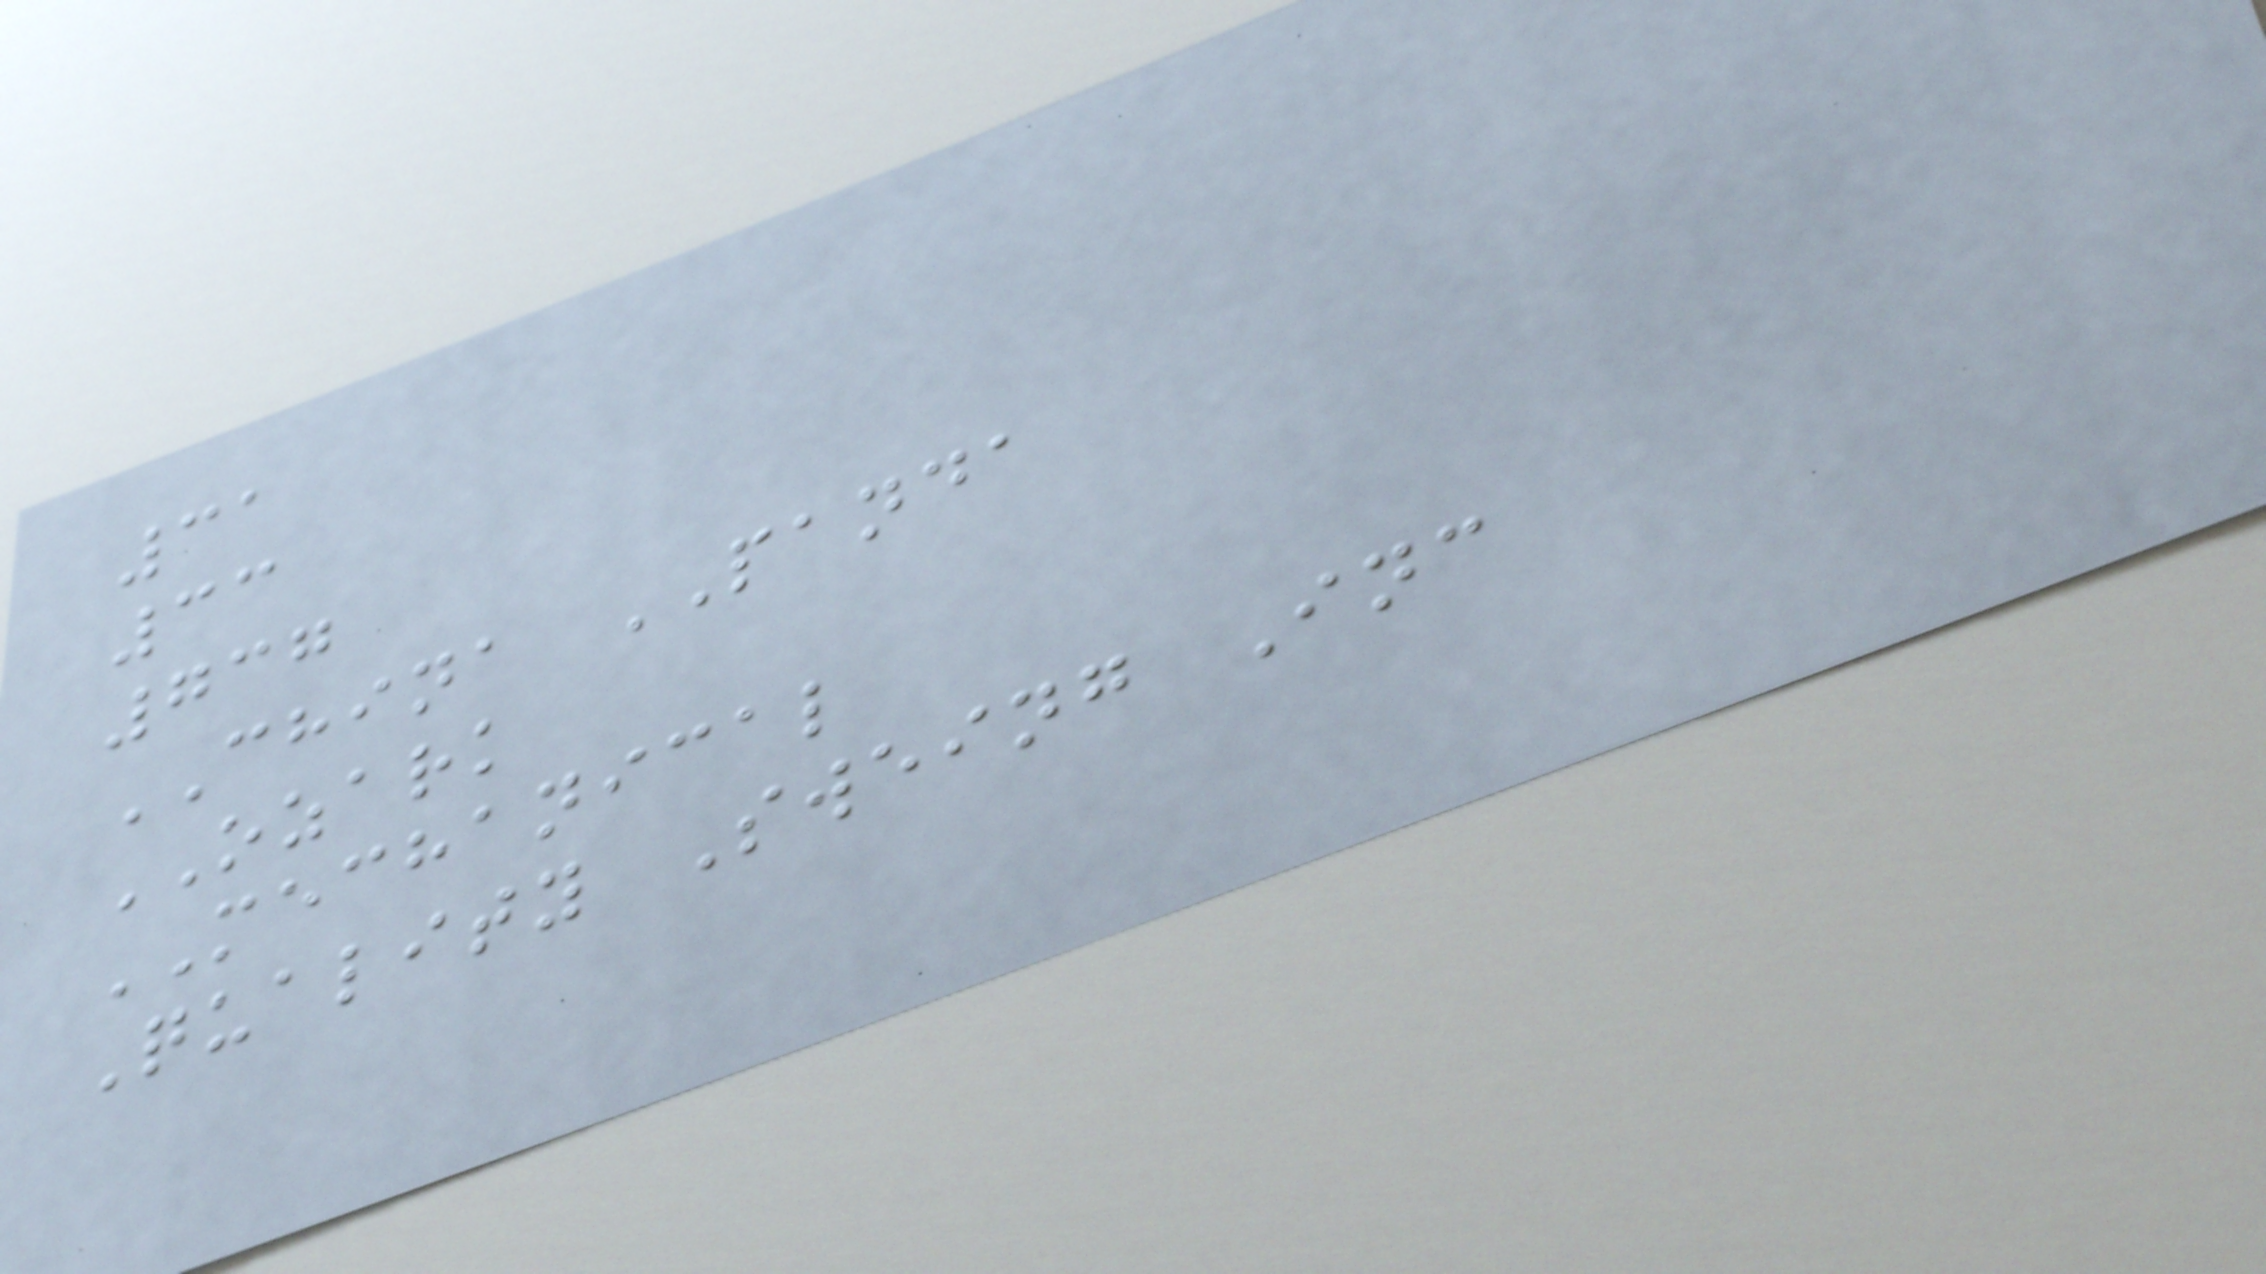31
33
737
CHINA PANDA
OZARK
MECHANICAL
Quality Sweing Inc
